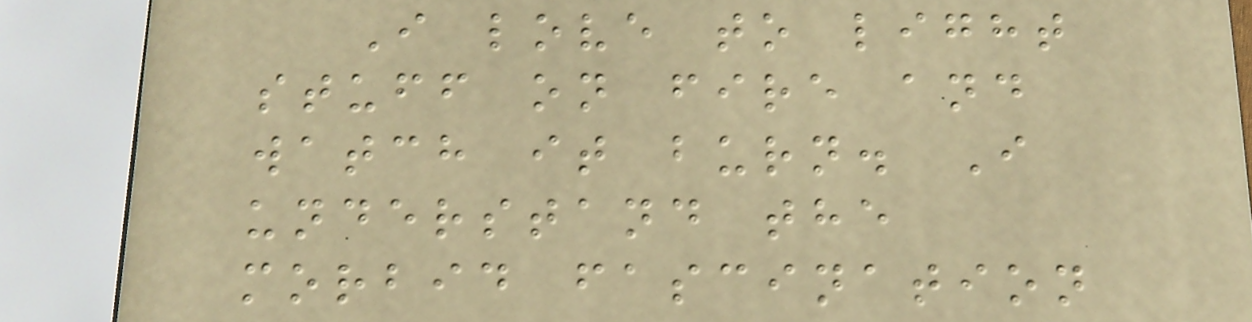I love to light
stuff on fire and
watch it burn. I
understand the
morbid fascination
